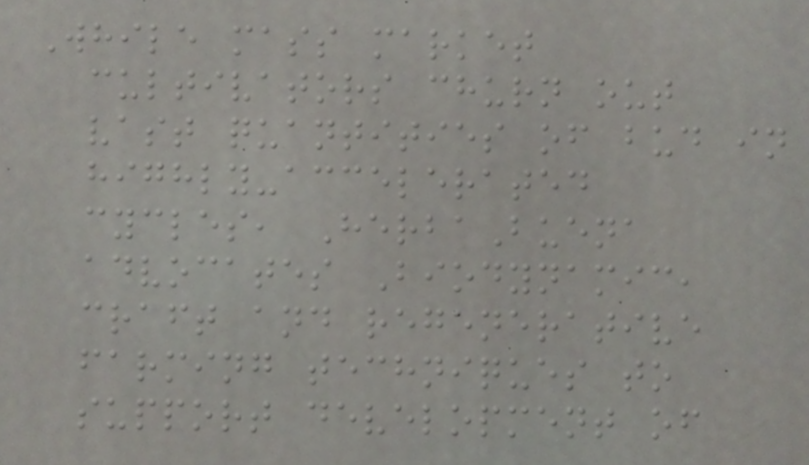While mass market
cultivators churn out
vast quantities of bud in
highly-accelerated
cycles, HerbaBuena
advocates Biodynamic,
craft and regenerative
farming techniques to
support development of
